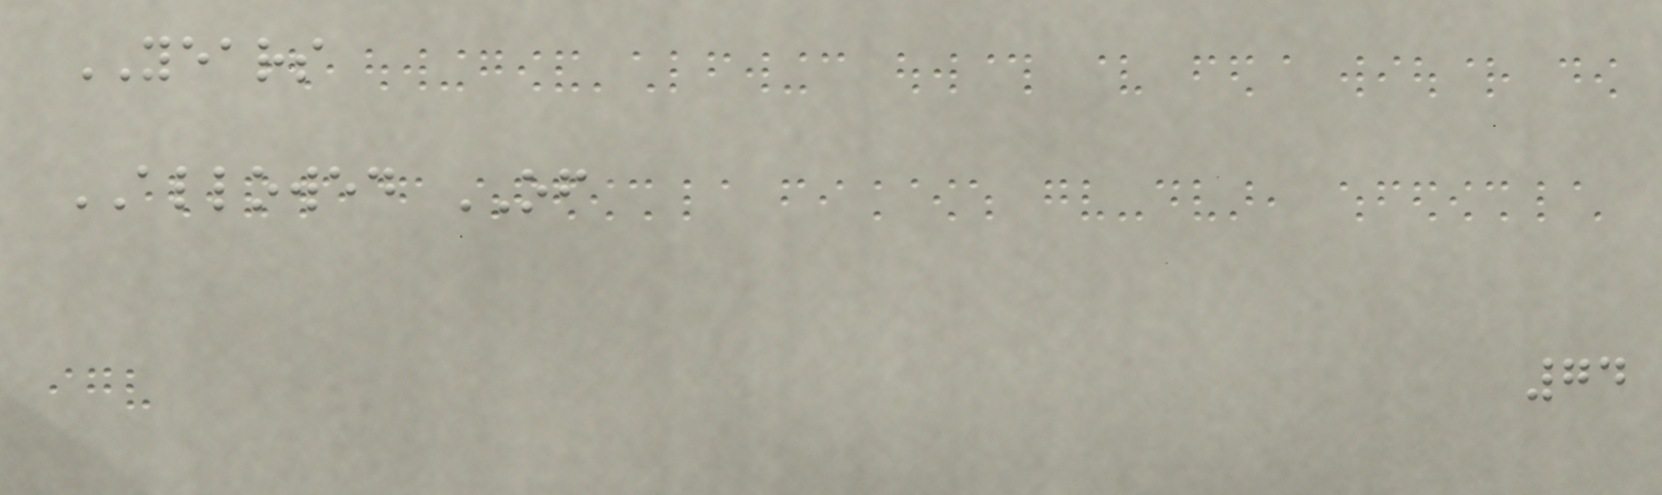YEARS
ALLOWED OF
74
